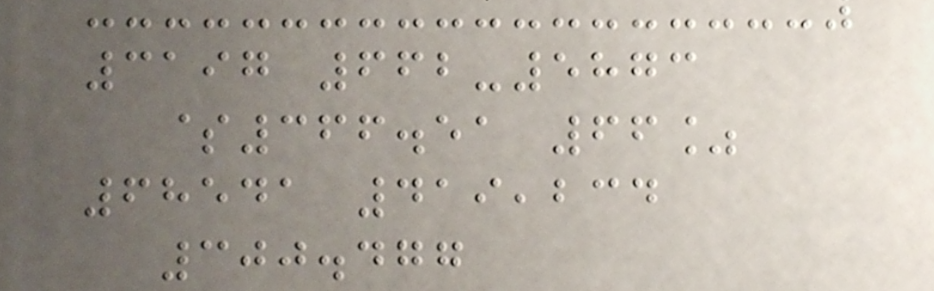3197 662-5873
$366.51 66%
68541 419,234
300.477
